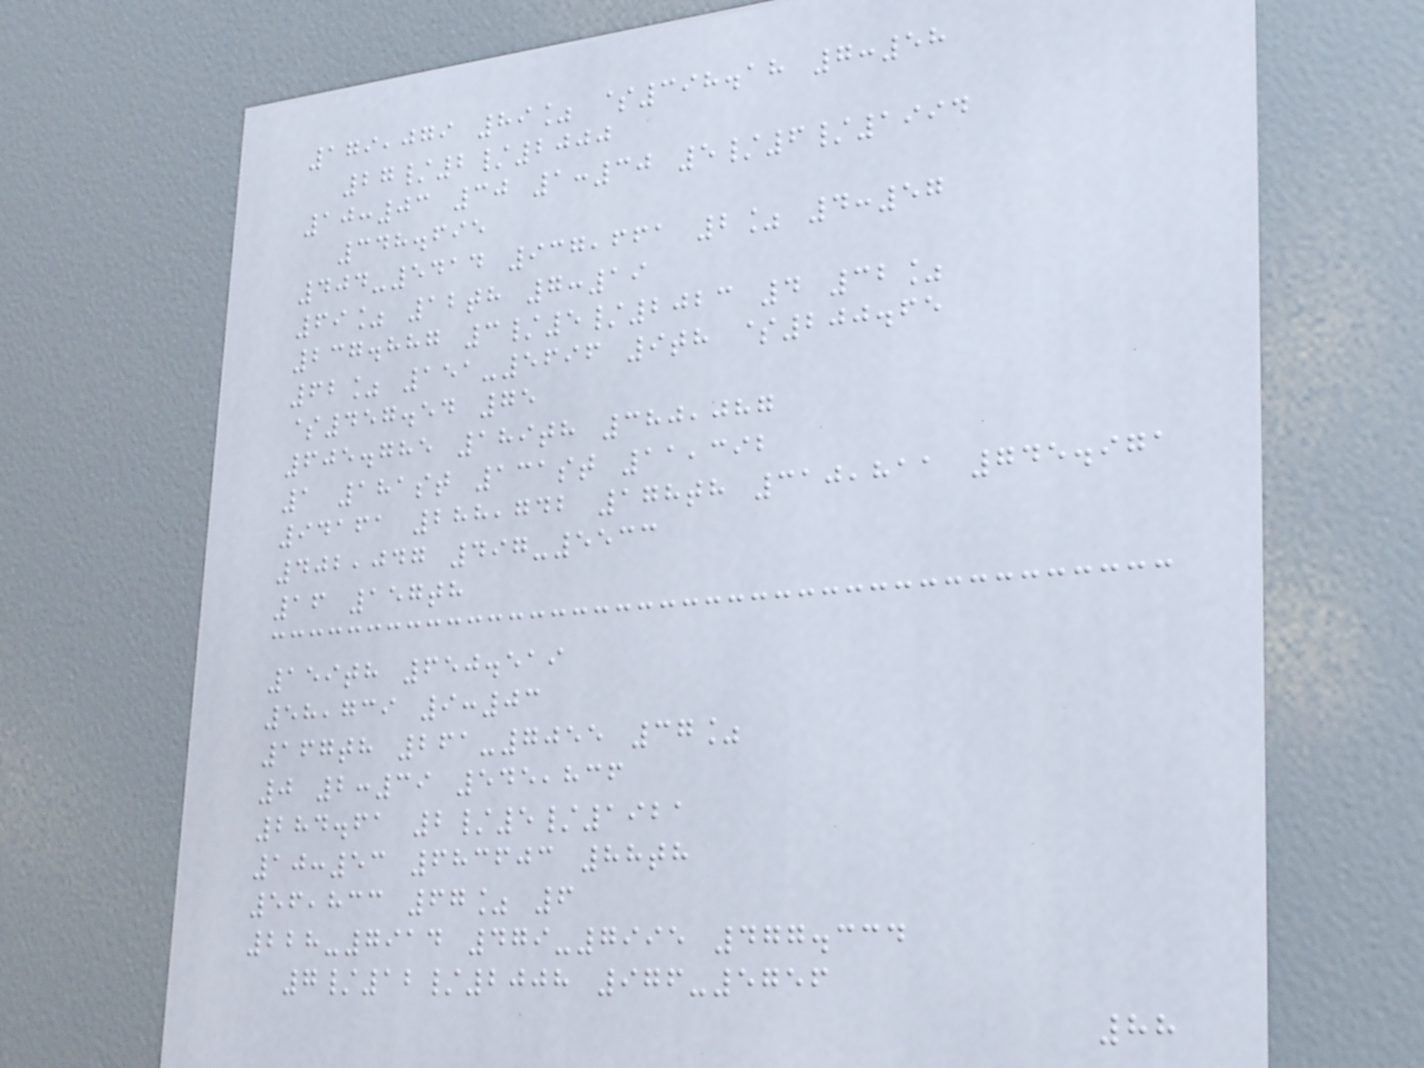179,079 89% $398.18 7:58
27/2/2000
10:03 30 1:30 5/6/1994
348.695
404-5414 937,661 2% 4:57
69% 12th 7:19
237.887 3/5/2023 4 32%
62% 151-5696 9th $200.65
$457.54 75
605.785 189th 380,087
1 181st 131st 11,392
94161 288,742 178th 310,811 745.971
402,047 497-5533
16 157th
159th 650.519
58,739 9:03
167th 261-7055 37%
0 2:39 545,836
284.61 2/5/1921
10:53 683603 88th
56,833 67% 6
228-7914 479-7995 477.334
7/12/2008 976-5756
88
